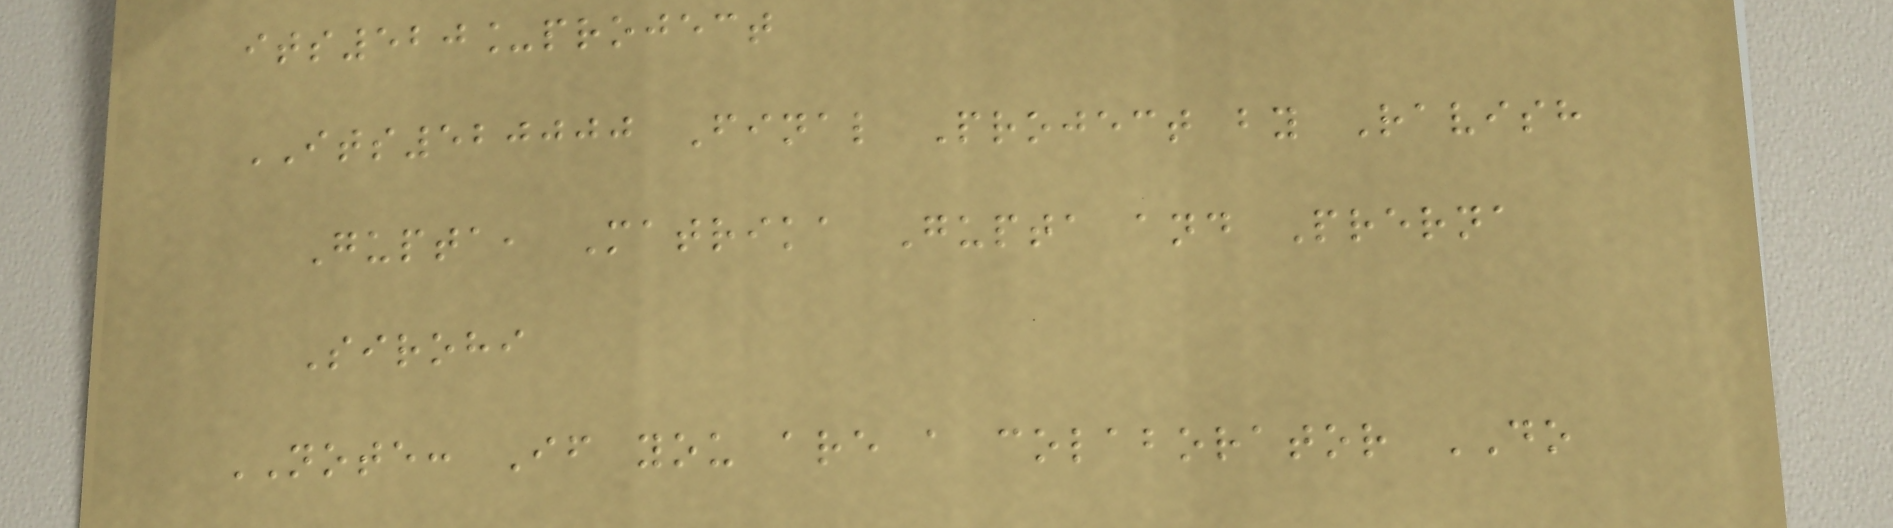its520_project
ITS520000 Final Project by Ravish
Gupta, Matrika Gupta and Prerna
Sirohi
NOTE: If you are a colaborator DO
